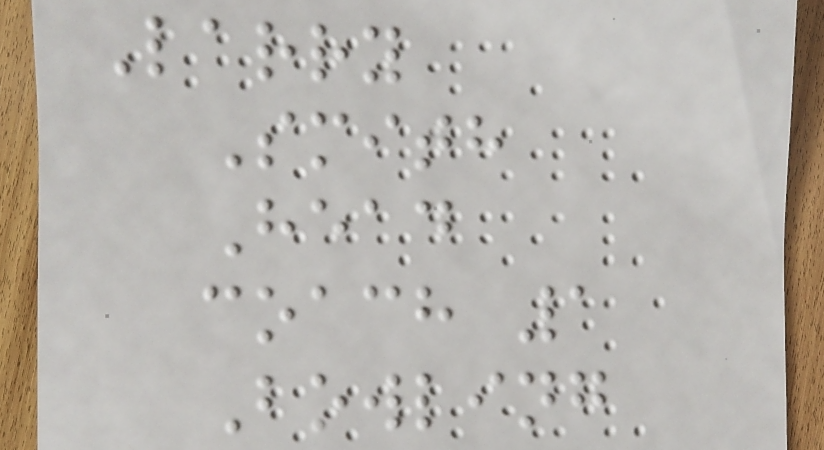Larry
Smith
Head
coach 1
Bowling
